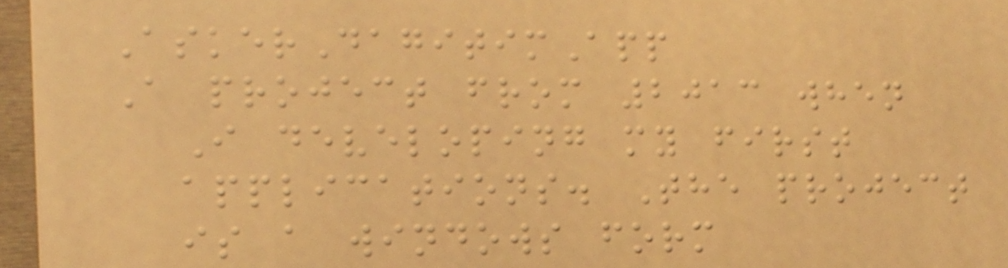AskerDagitimApp
A project from 2013 when
I developing my first
applications. The project
is a windows form
